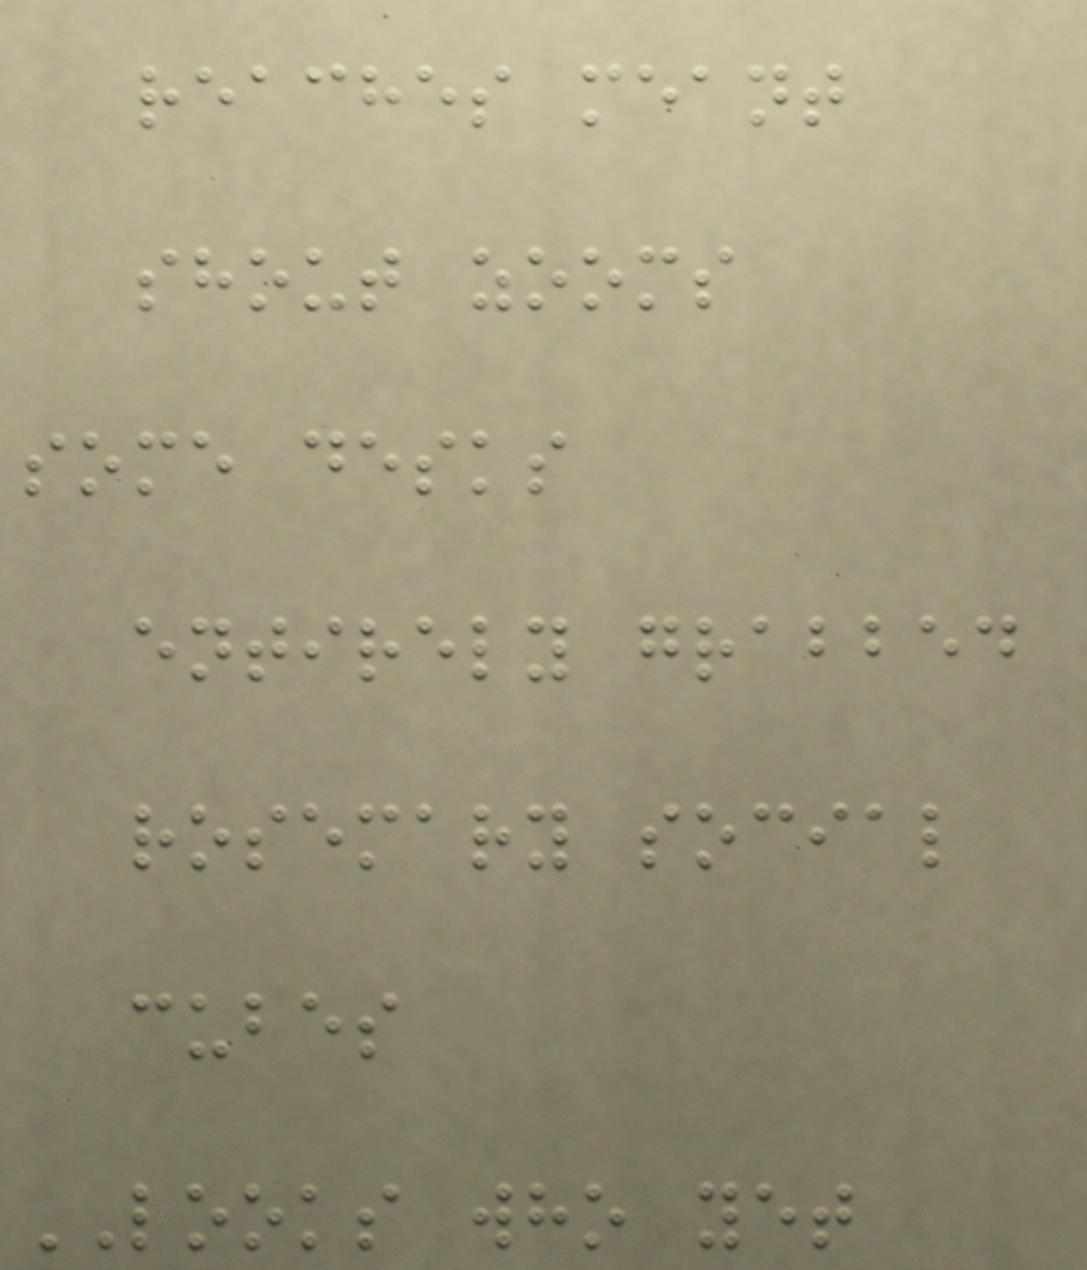reaches meant
shout zooms
some desks
entirely grabbed
rosemary social
cubes
LOOKS who yet
